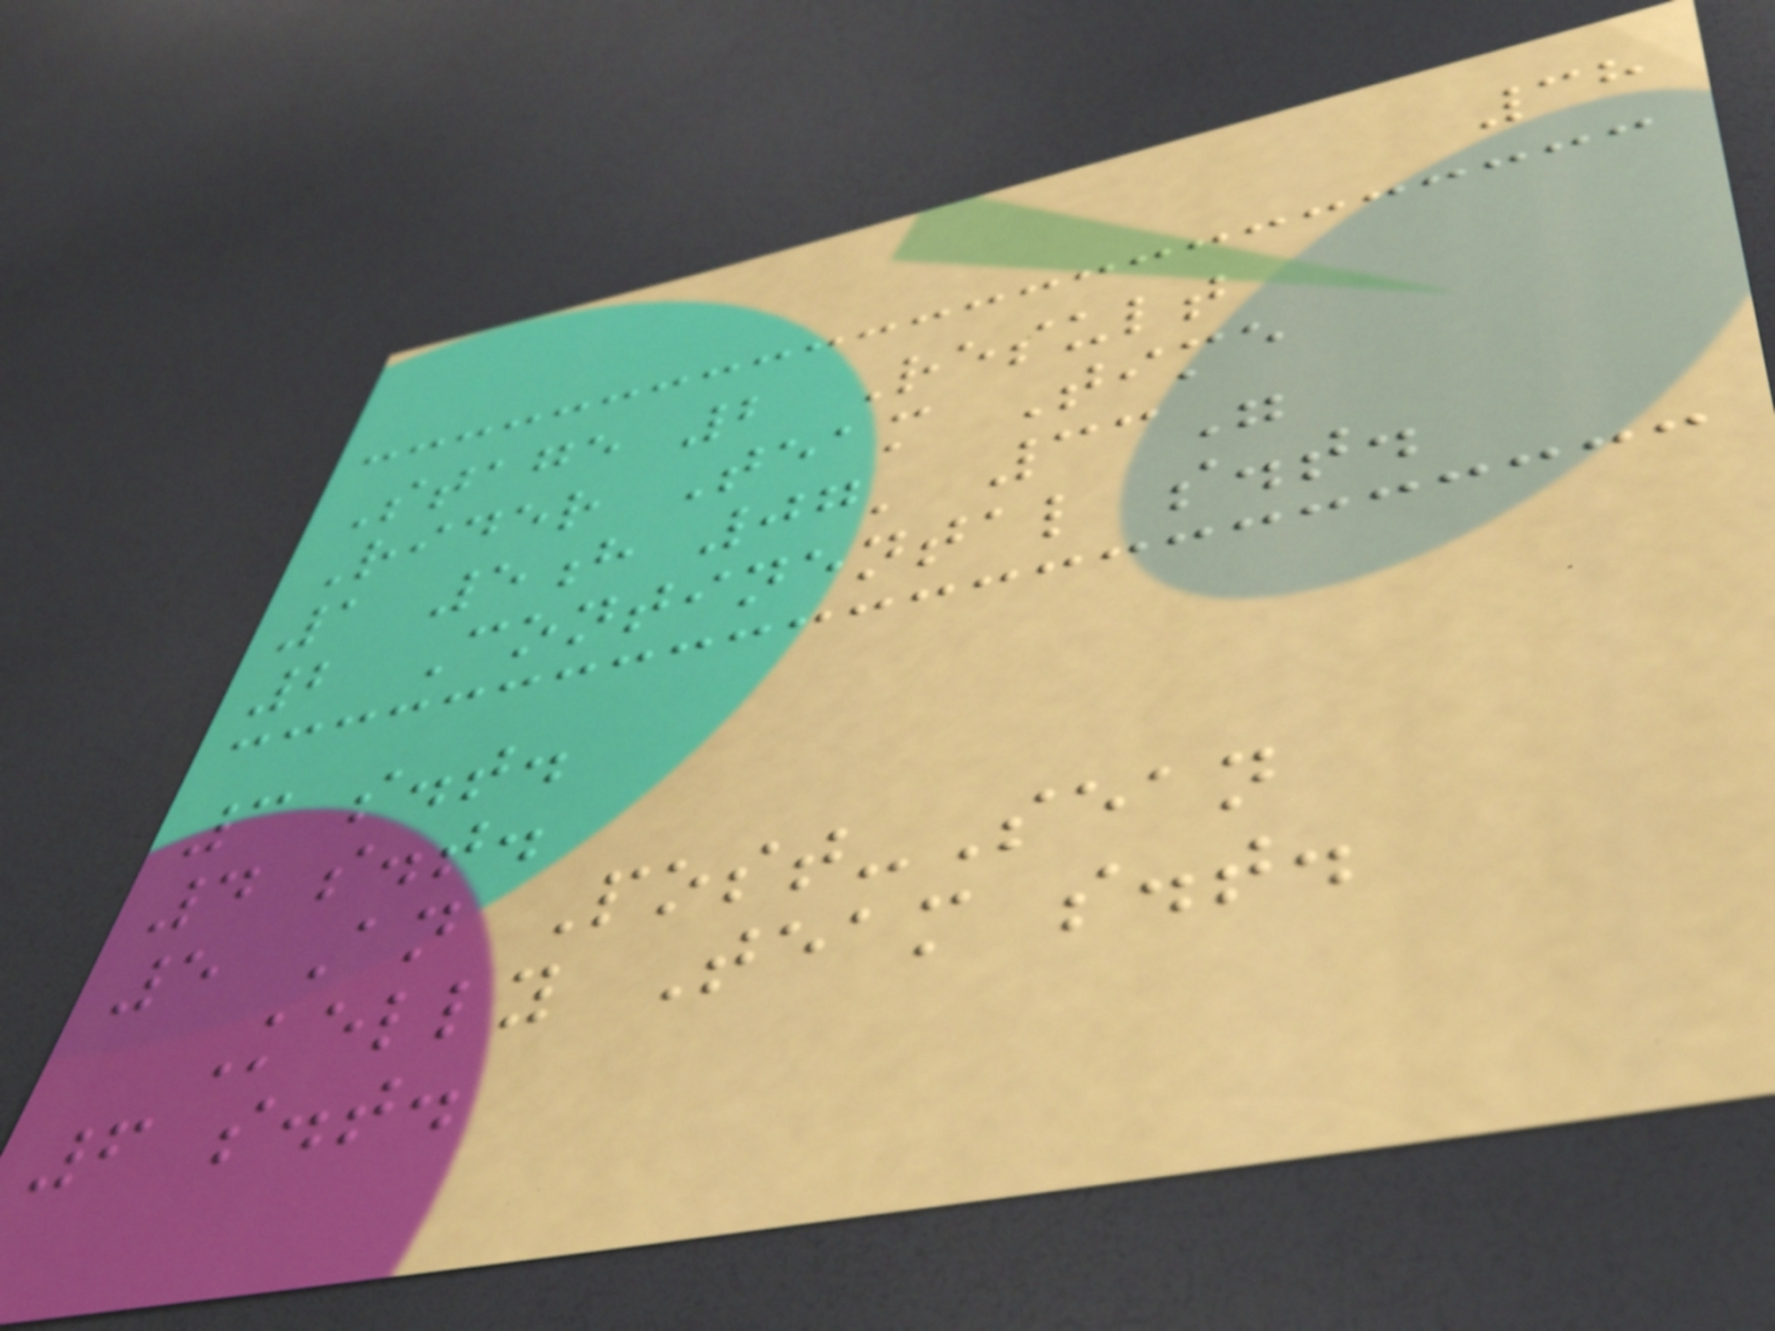38
Stage 2 Result
Rider Team Time
1 5h 07' 33"
2 Continental s.t.
3 s.t.
4 s.t.
5 An Post-Sean
Kelly Team s.t.
6 s.t.
